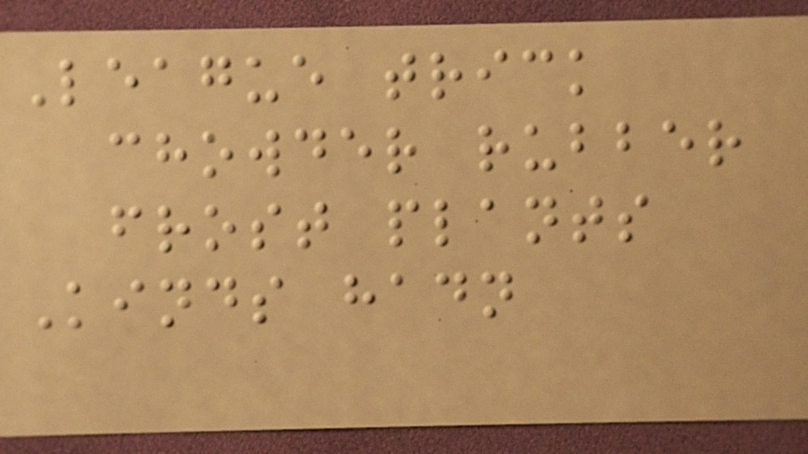League trick
chowder rubber
frost plants
Kinds hadn
